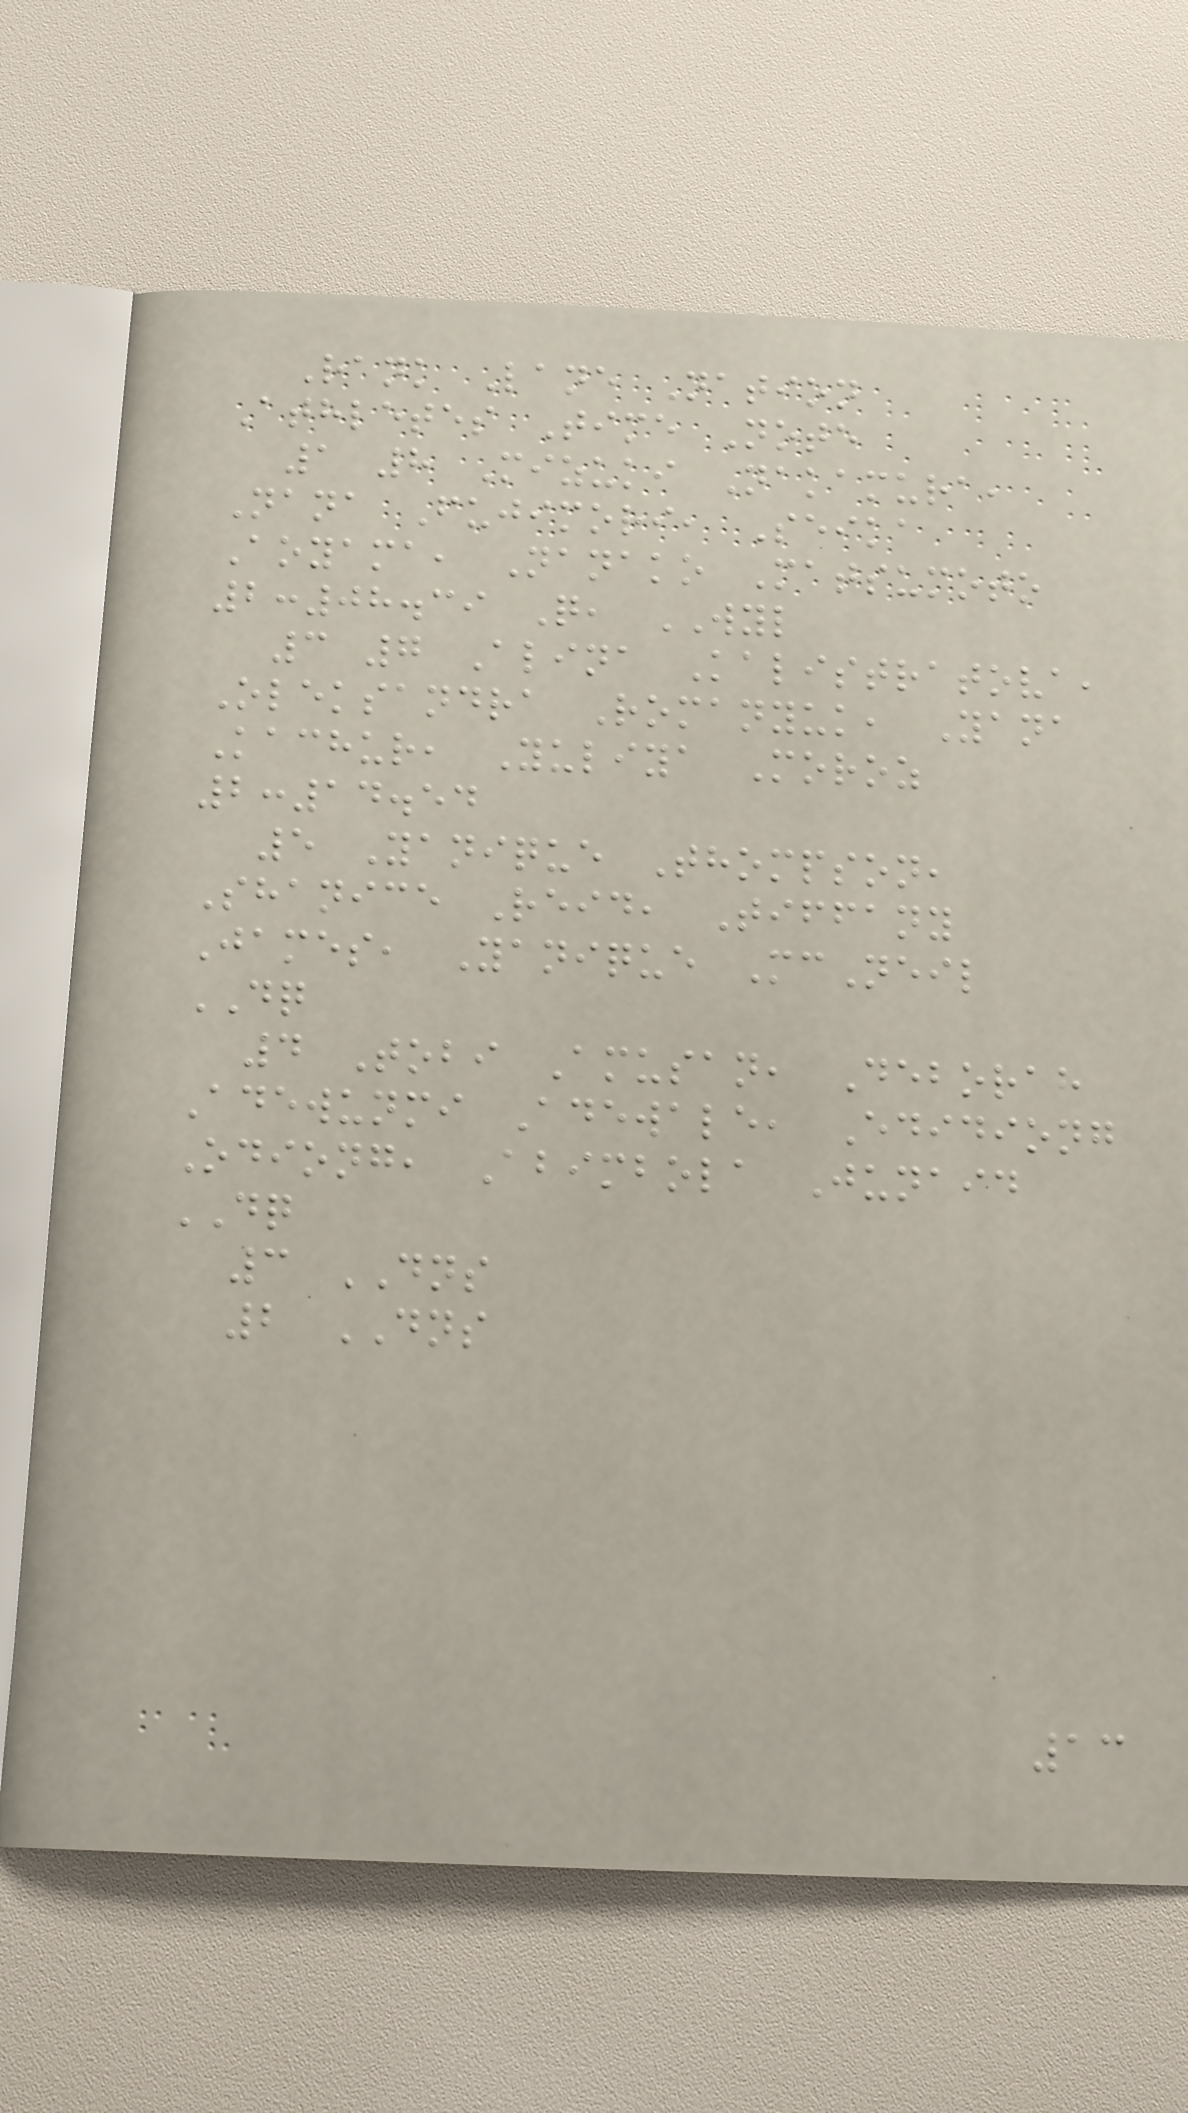Rank Lane Nation
Athletes Time Note
1 8 Mizuki Nakamura,
Nana Fujimori, Seika
Aoyama, Nanako Matsumoto
2:08.39 Q, WYL
3 7 Alina Kalistratova,
Oleksandra Romanyuk, Yana
Kachur, Yuliya Moroz
2:14.54
5 Yanique Thompson,
Shanice Reid, Tiffany
James, Yanique McNeil
DQ
4 Tobi Amusan, Deborah
Adewunmi Adewale, Edidiong
Odiong, Abimbola Junaid
DQ
3 DNS
2 DNS
13
